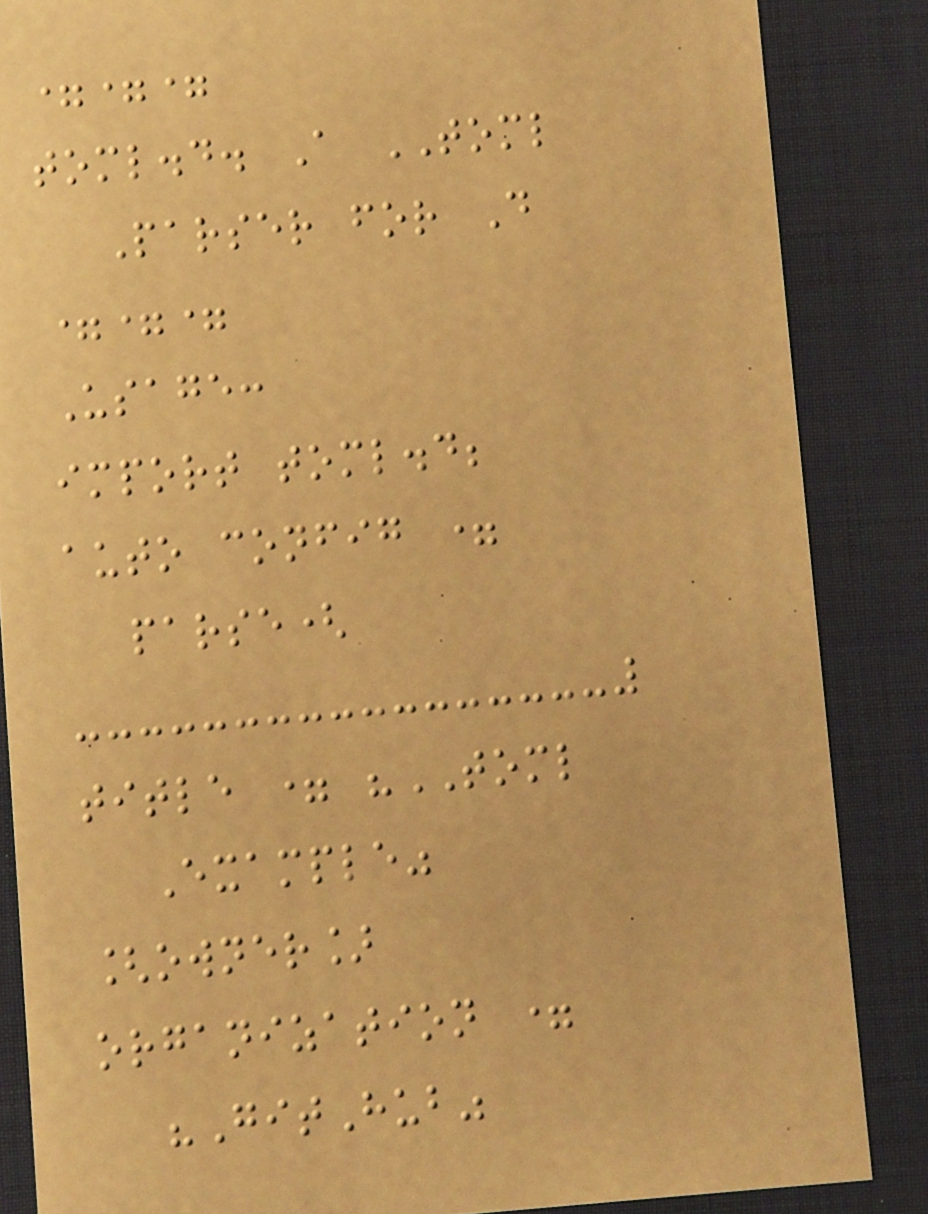===
toml.d. A TOML
Parser for D
===
Usage:
import toml.d;
auto config =
parse(
title = "TOML
Example"
[owner]
organization =
"GitHub"
